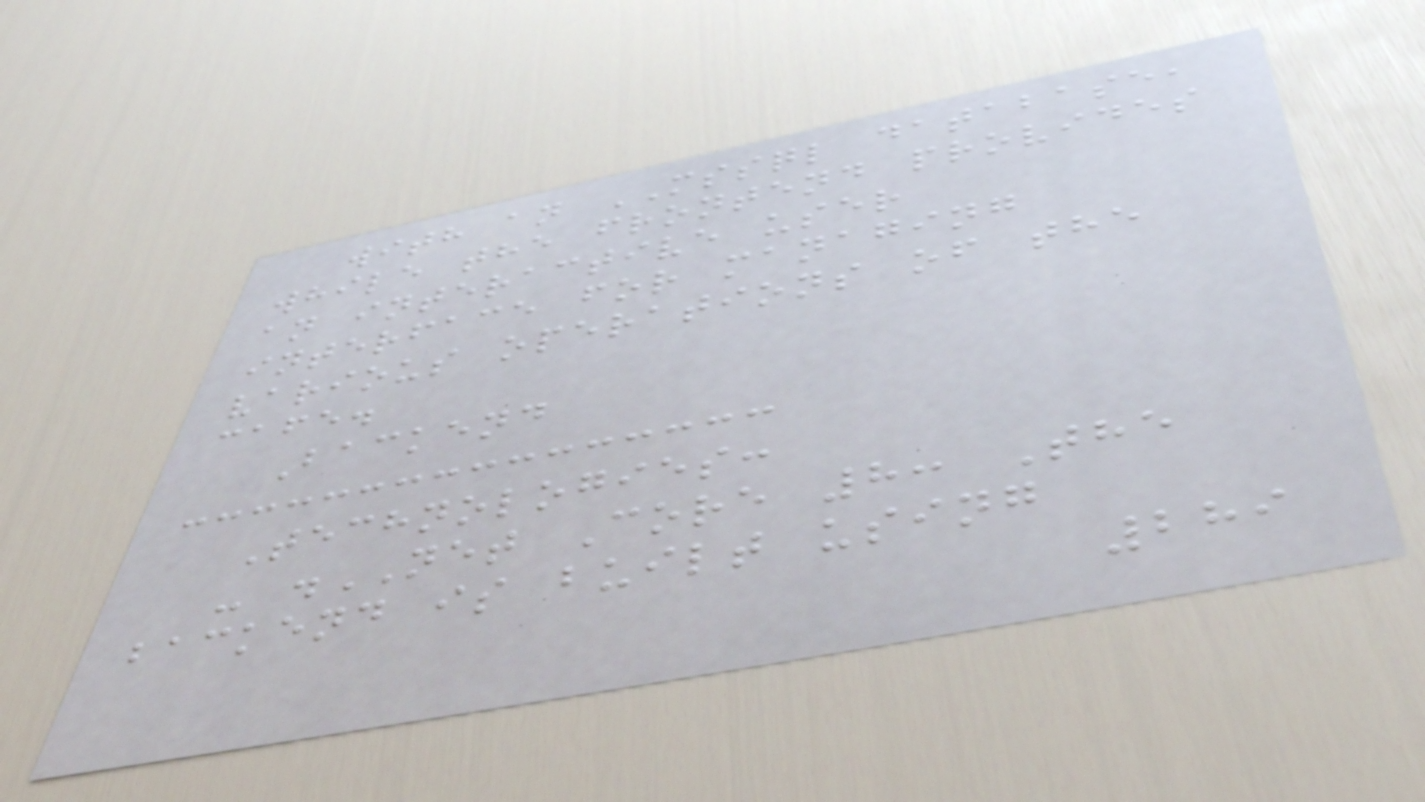with an MSSQL database,
while the frontend provides
an interactive user
interface for managing
various operations of the
cafe.
Backend
Technologies:
- .NET Core 8: The
backend is built using
289
